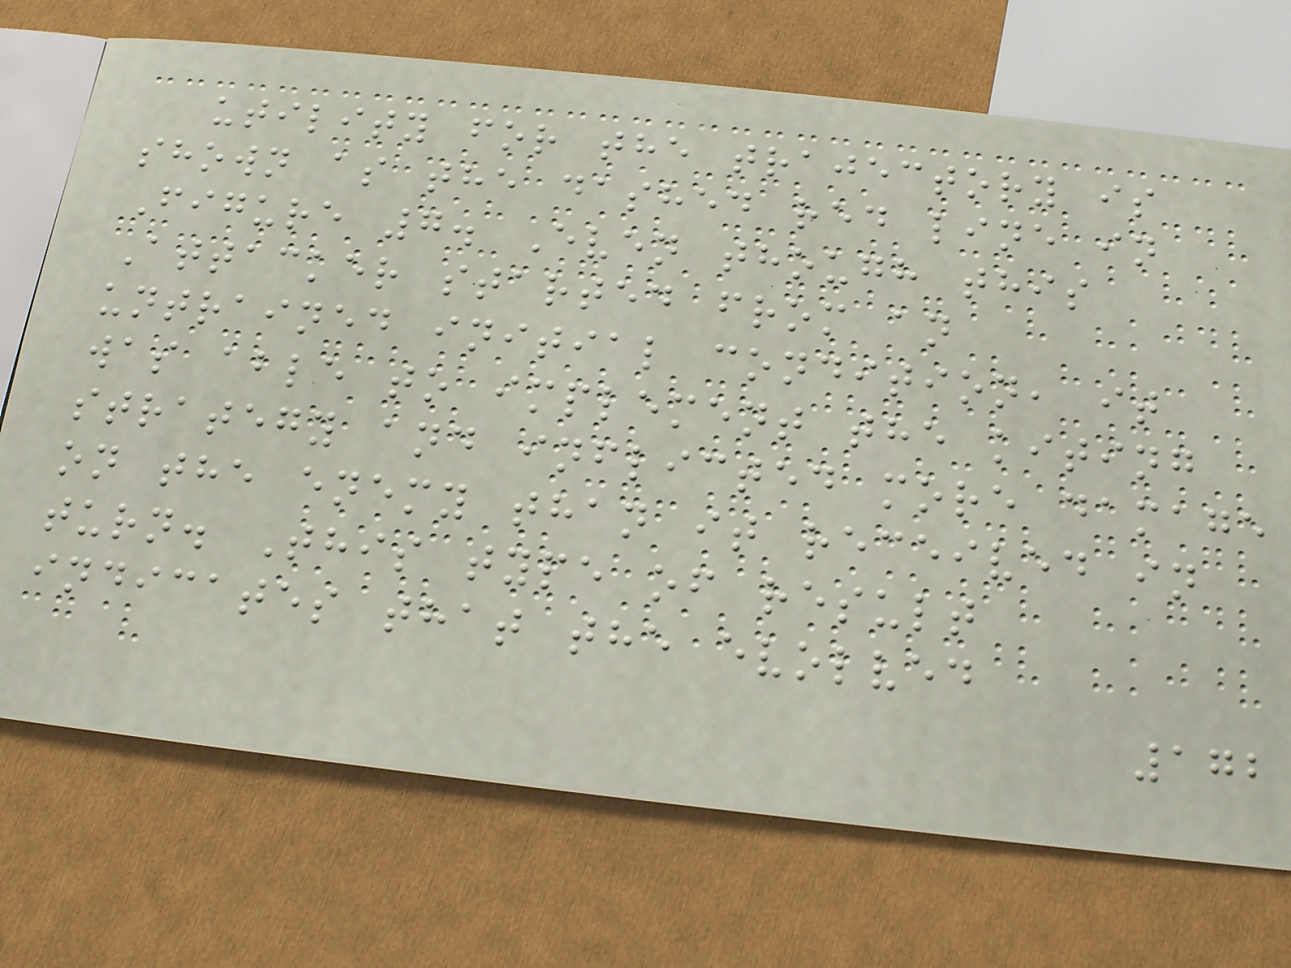utility for the trajectory is
shown as the dashed red line in
Figure 7. Even though this
Attacker started from an
untrained initial condition, it
was able to implement the kiting
strategy and inflicted more damage
on the enemy than it received in
turn. This type of result
indicates that the evolved
172
